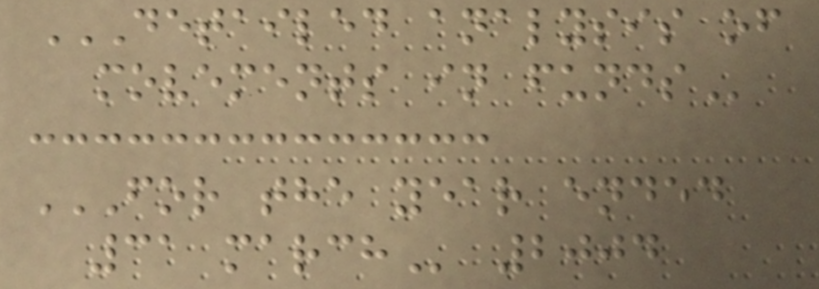DETAILED ANALYSIS OF
MOVEMENTS IN FUNDS
FOR THE YEAR ENDED
31 MARCH 2004
